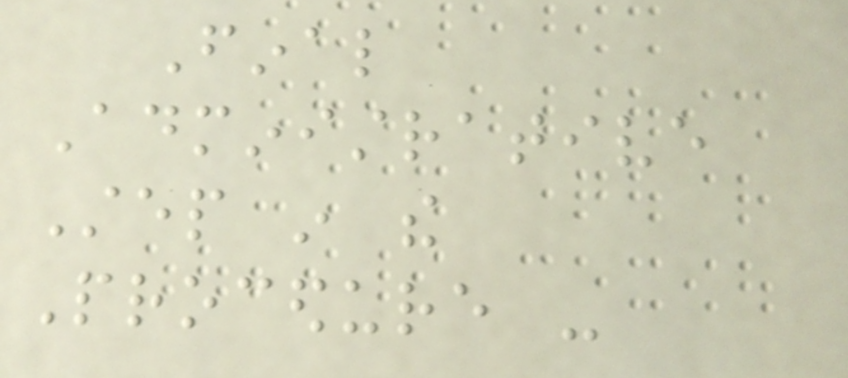Final
Administrative
Step in the
Procedure -
